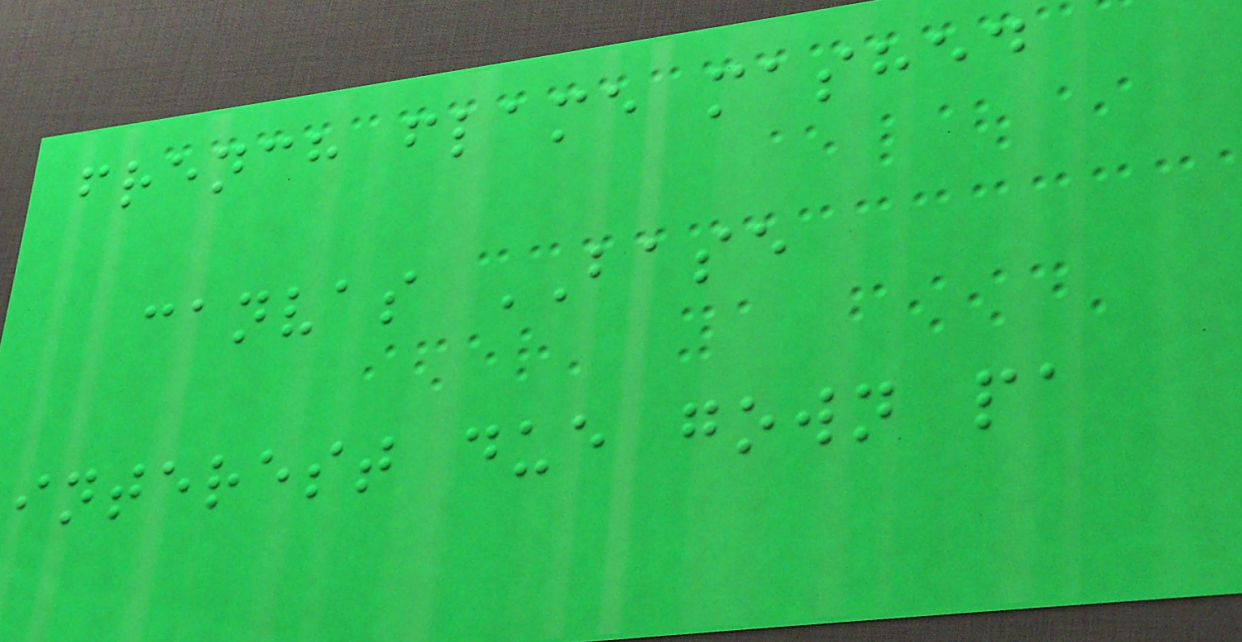french flame mashed
canvas BASE
interest due gown pa
